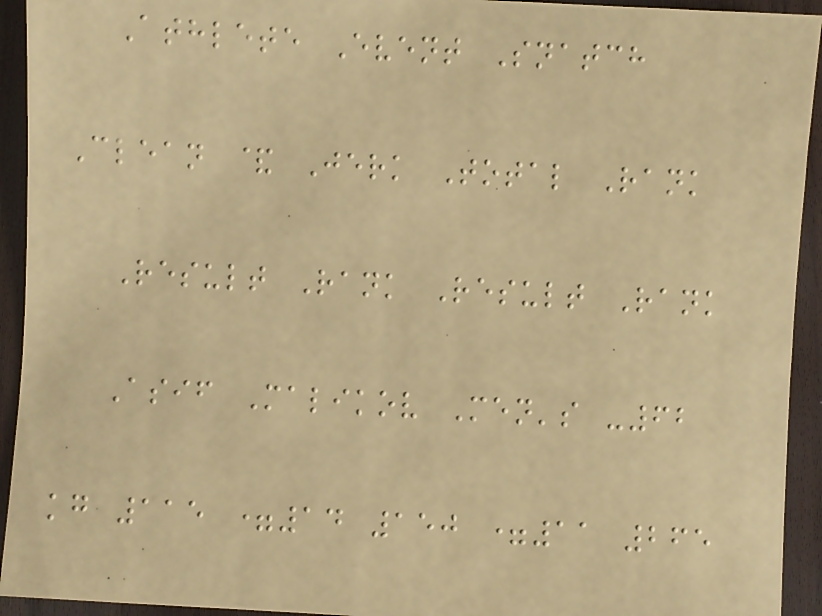Athlete Event Snatch
Clean & Jerk Total Rank
Result Rank Result Rank
Asif Malikov Men's -62
kg 115 =14 150 =11 265
